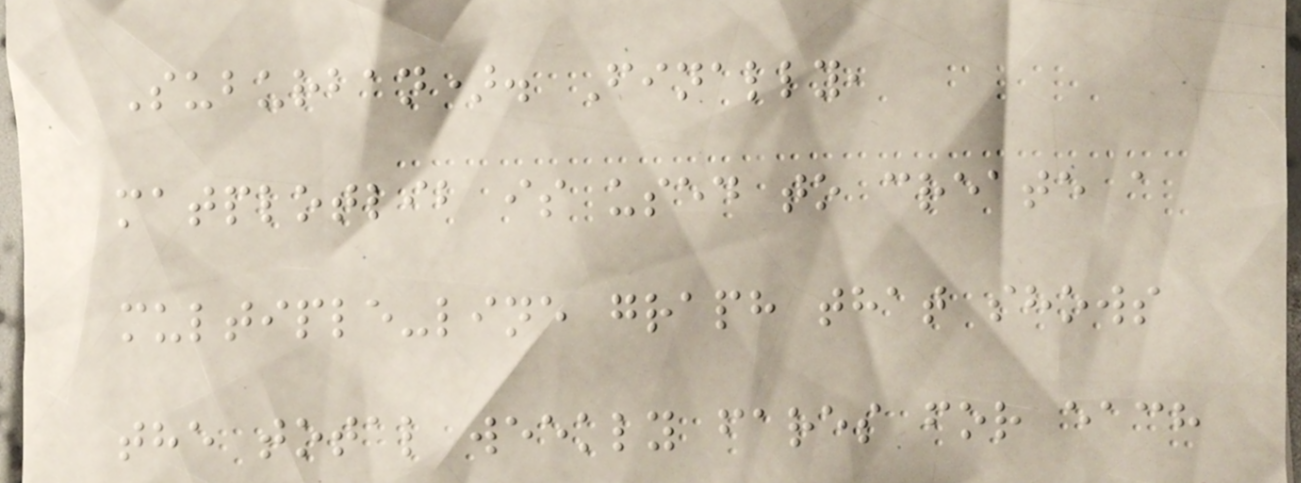Suburban). Finally,
matplotlib is used to create a
multiple-line graph that shows
the total weekly fares for each
